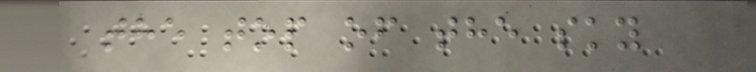the top of the sky
